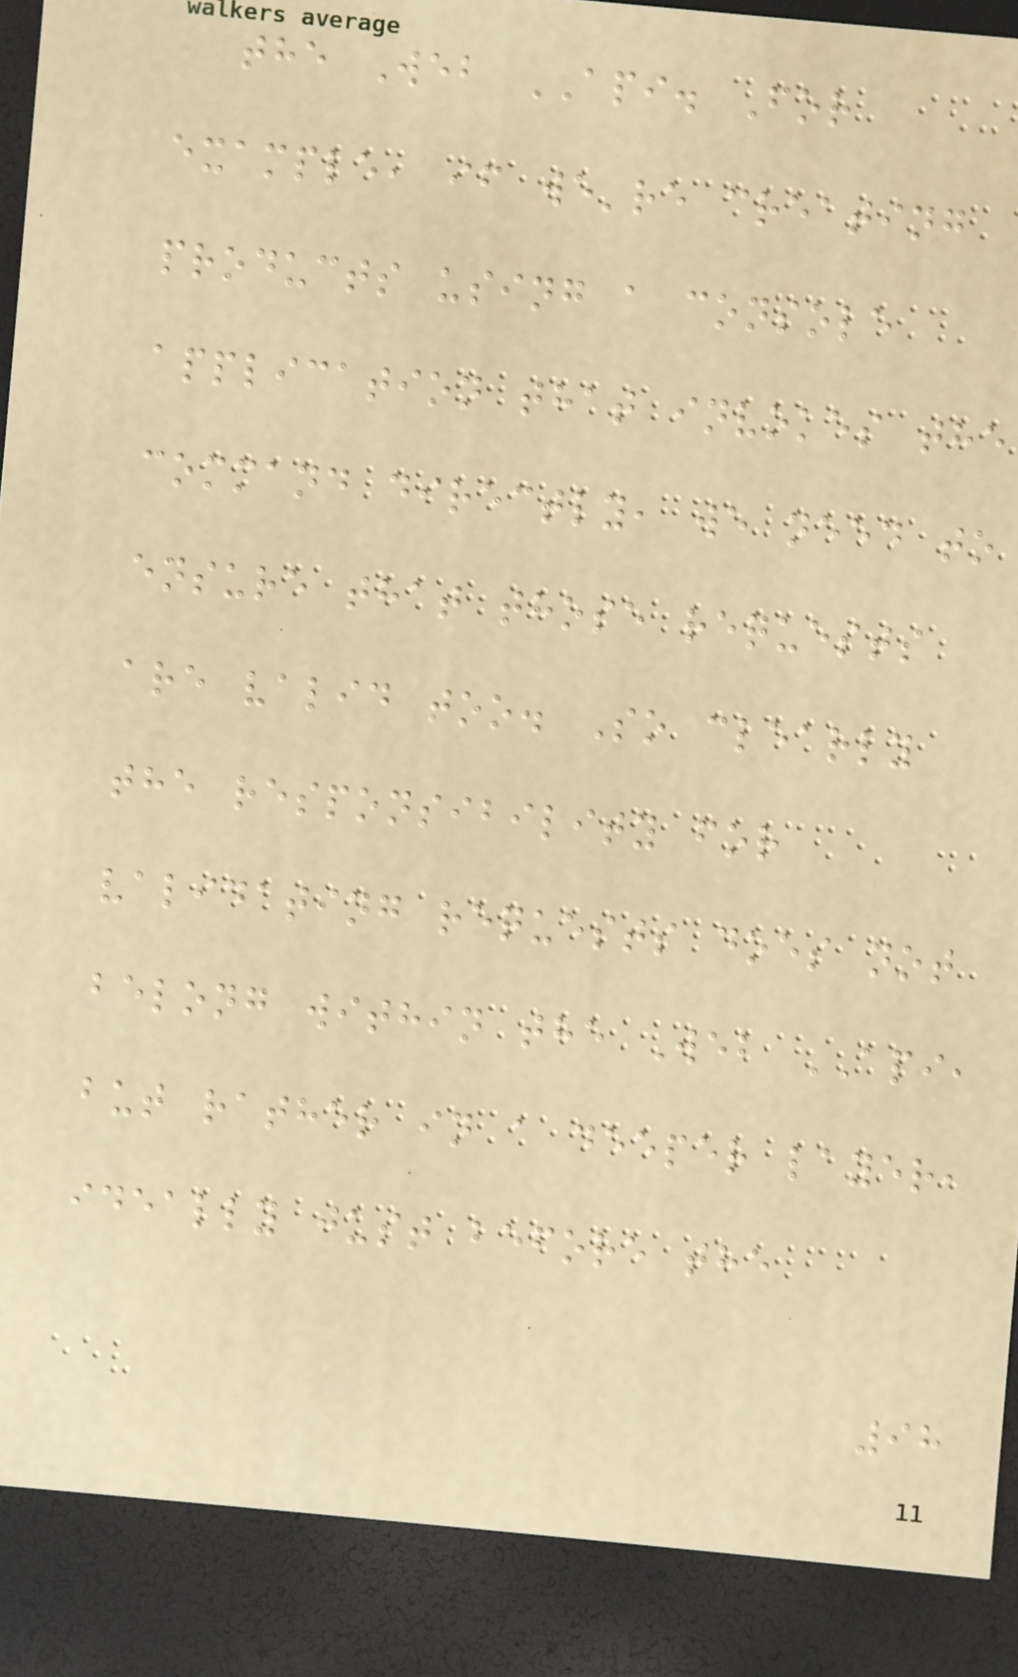the Web API. For
example, if we're creating
products using a console
application that invokes the
command directly, we need to
ensure that those requests
are valid too. So clearly
the responsibility for
validating requests does not
belong within the Web API,
but rather in a deeper layer,
ideally just before the
98
